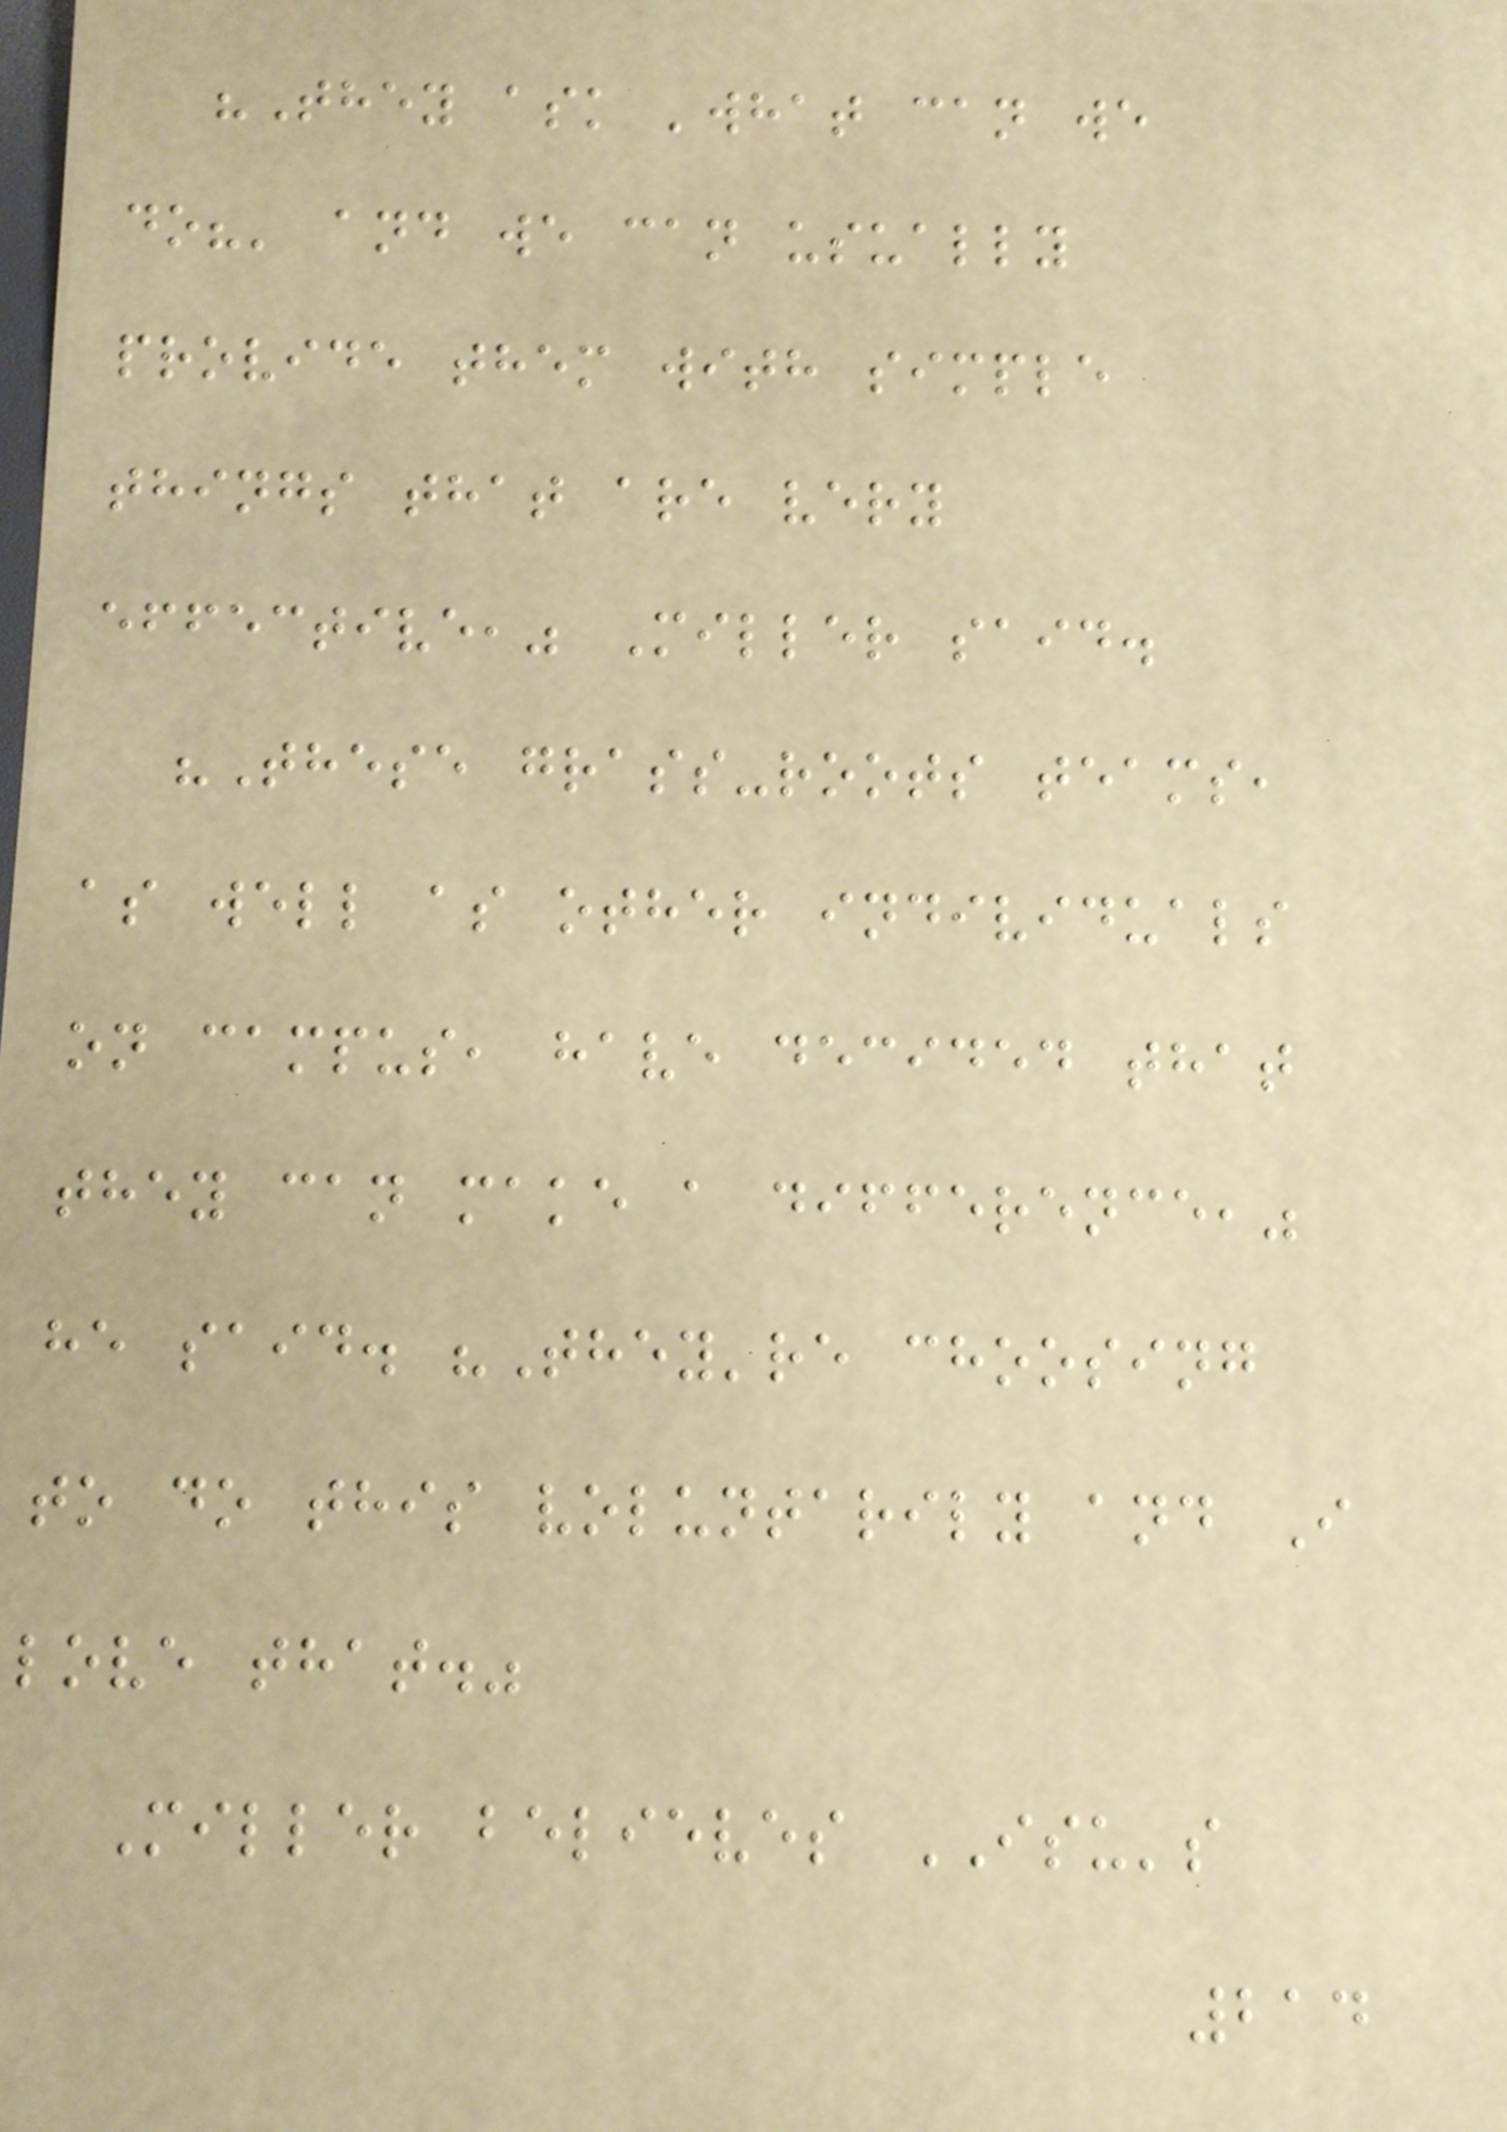"They ask 'what can we
do?' and we can usually
provide them with simple
things that are very
effective," Miller said.
"These grass-roots teams,
as well as other individuals
on campus, have decided that
they can make a difference,"
he said. "They're choosing
to do this voluntarily and I
love that."
Miller believes ISU's
214
